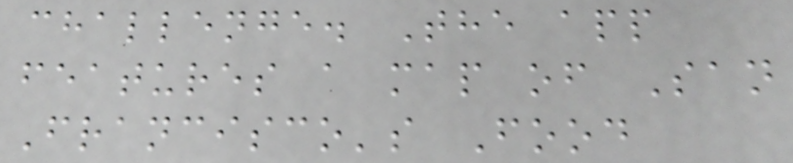challenge. The app
features a map of San
Francisco's Food
